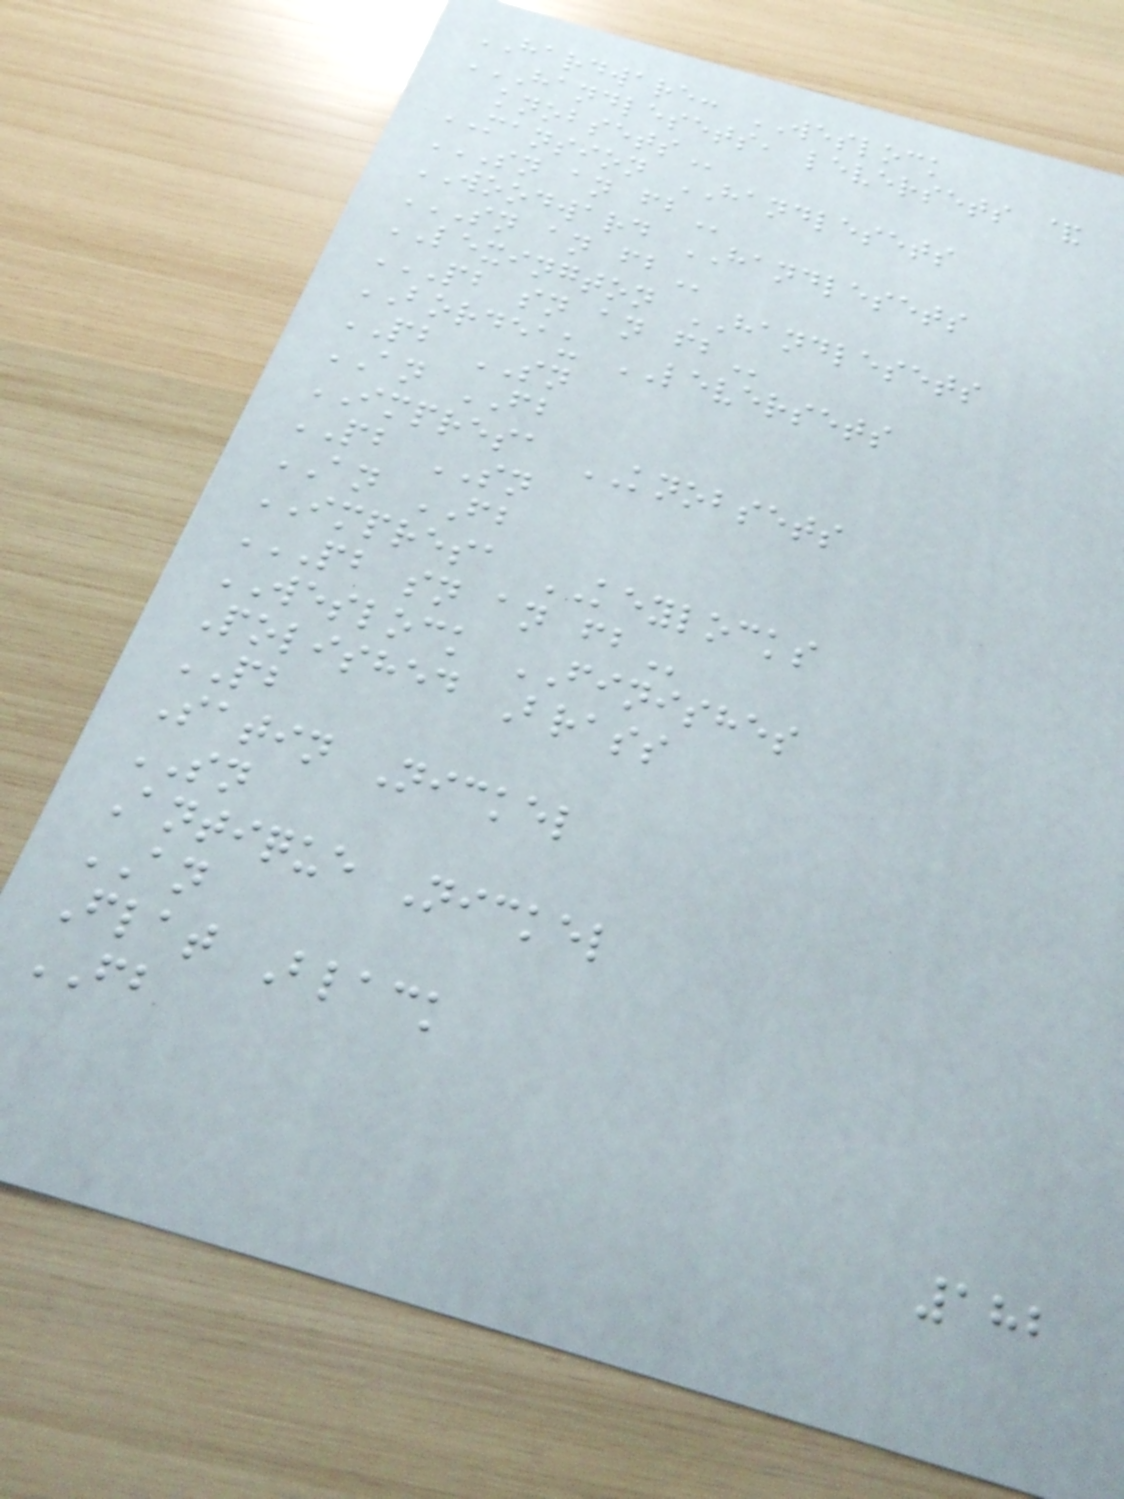HARDWARE: WESLOCK
HANDLESETS, LEVERSETS &
KNOBSETS
MANSION HANDLESETS
SN AN FB
WOODWARD HANDLESETS
SN AN FB
LEXINGTON HANDLESETS
PB SN AN FB
BORDEAU LEVERSETS
PB SN
AN FB
IMPRESA KNOBSETS
PB SN
AN FB
IMPRESA KEYLOCKS
PB SN AN FB
WESLOCK FINISHES
Polished Brass
PB
Satin Nickel
SN
Antique Nickel
AN
Flat Black
FB
182
